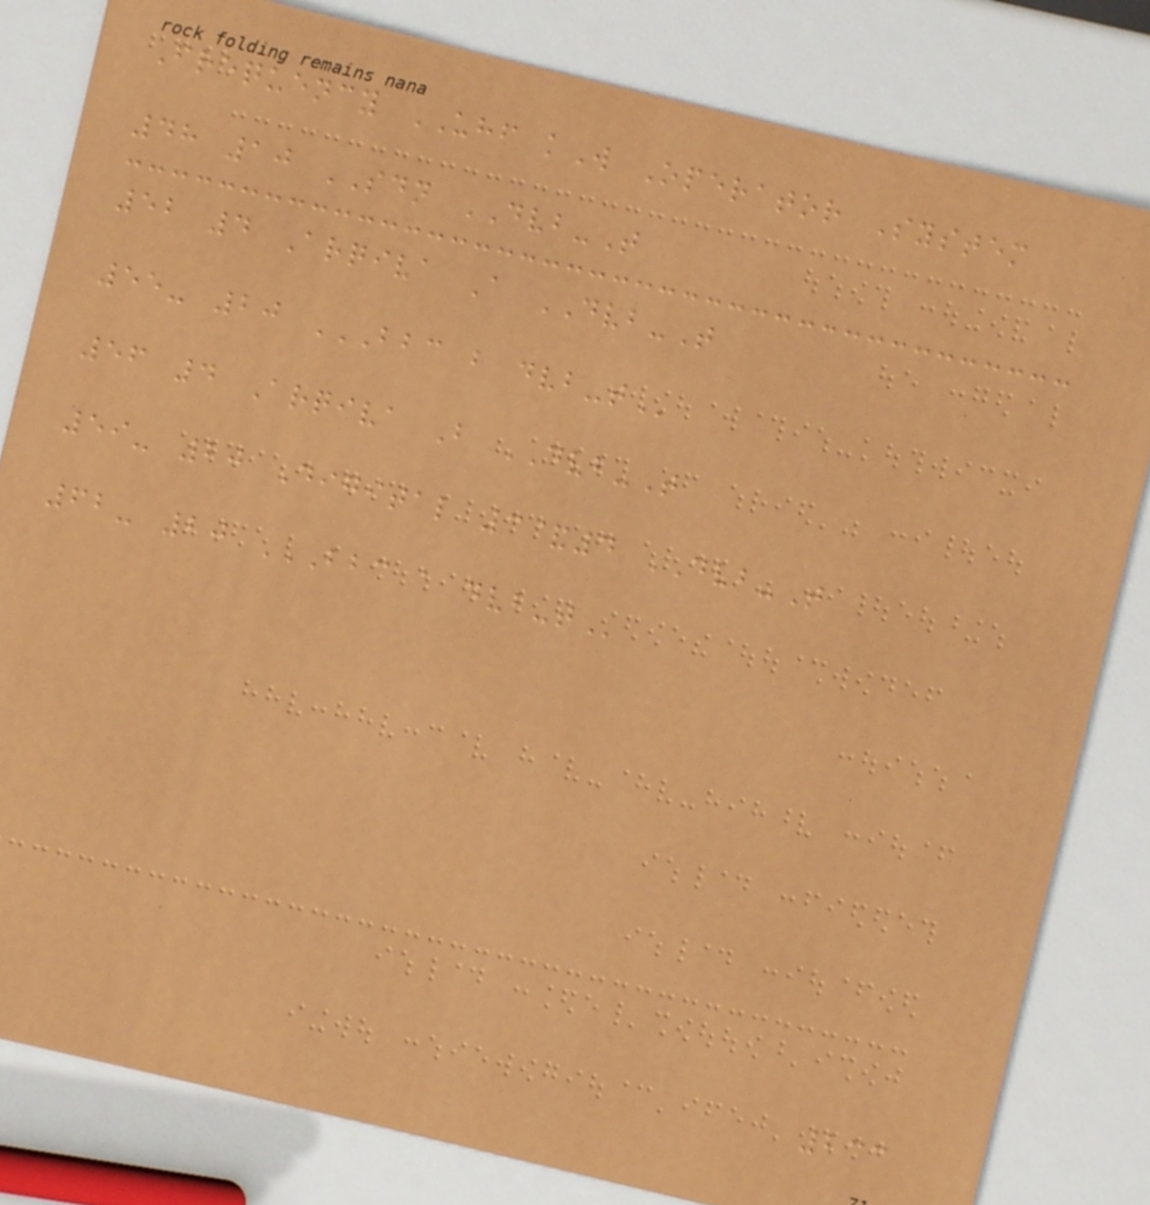Frequency UHF kW Operator System
48 10 SDN DVB-T
52 4 Arqiva A DVB-T
55- 20 BBC B DVB-T
56 4 Arqiva B DVB-T
59- 20 Digital 3&4 DVB-T
62- 20 BBC A DVB-T
233
